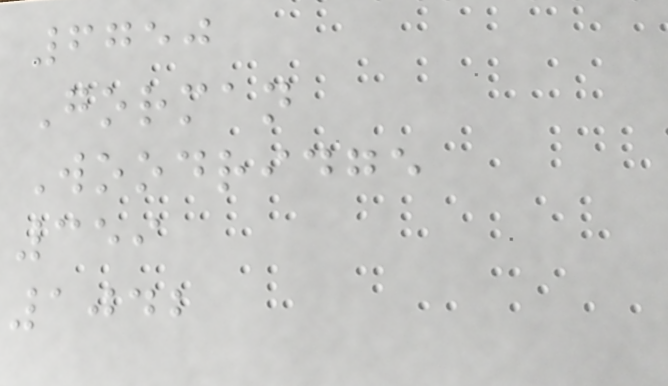6750
Gorman
Woodridge
359
1042
